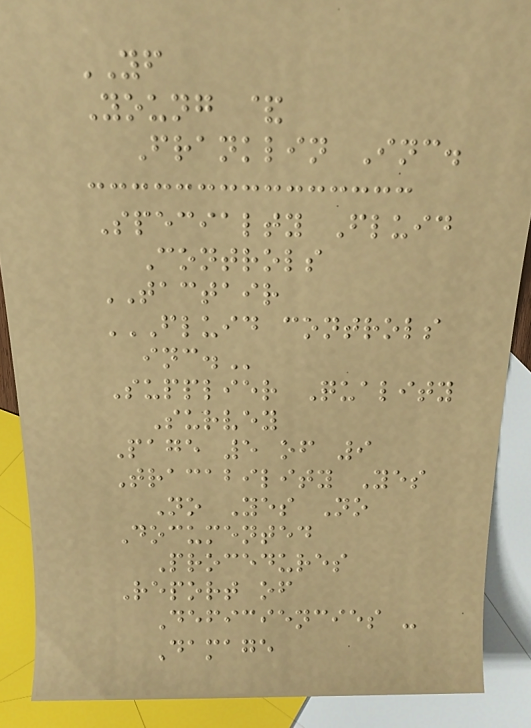YF
Young &
Franklin Inc.
Specialty Fluid
Controls
TACTAIR
FLUID CONTROLS
INC.
Supplier Quality
Survey
Page 5 of 9
Tracability Yes
No Yes No
Documented
Procedures
Report of
Deficiencies -
Damage
